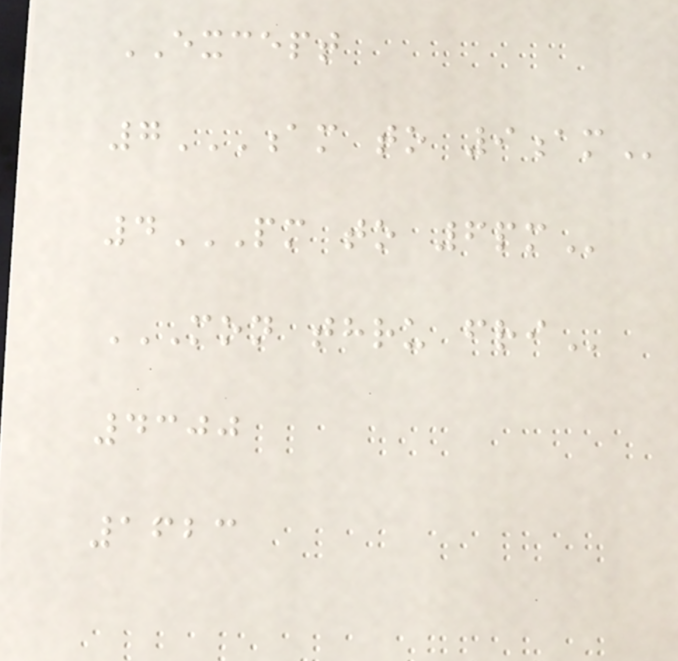EXCEPT
7AM TO 9AM
4PM TO 6PM
MON THRU FRI
4300
1623
